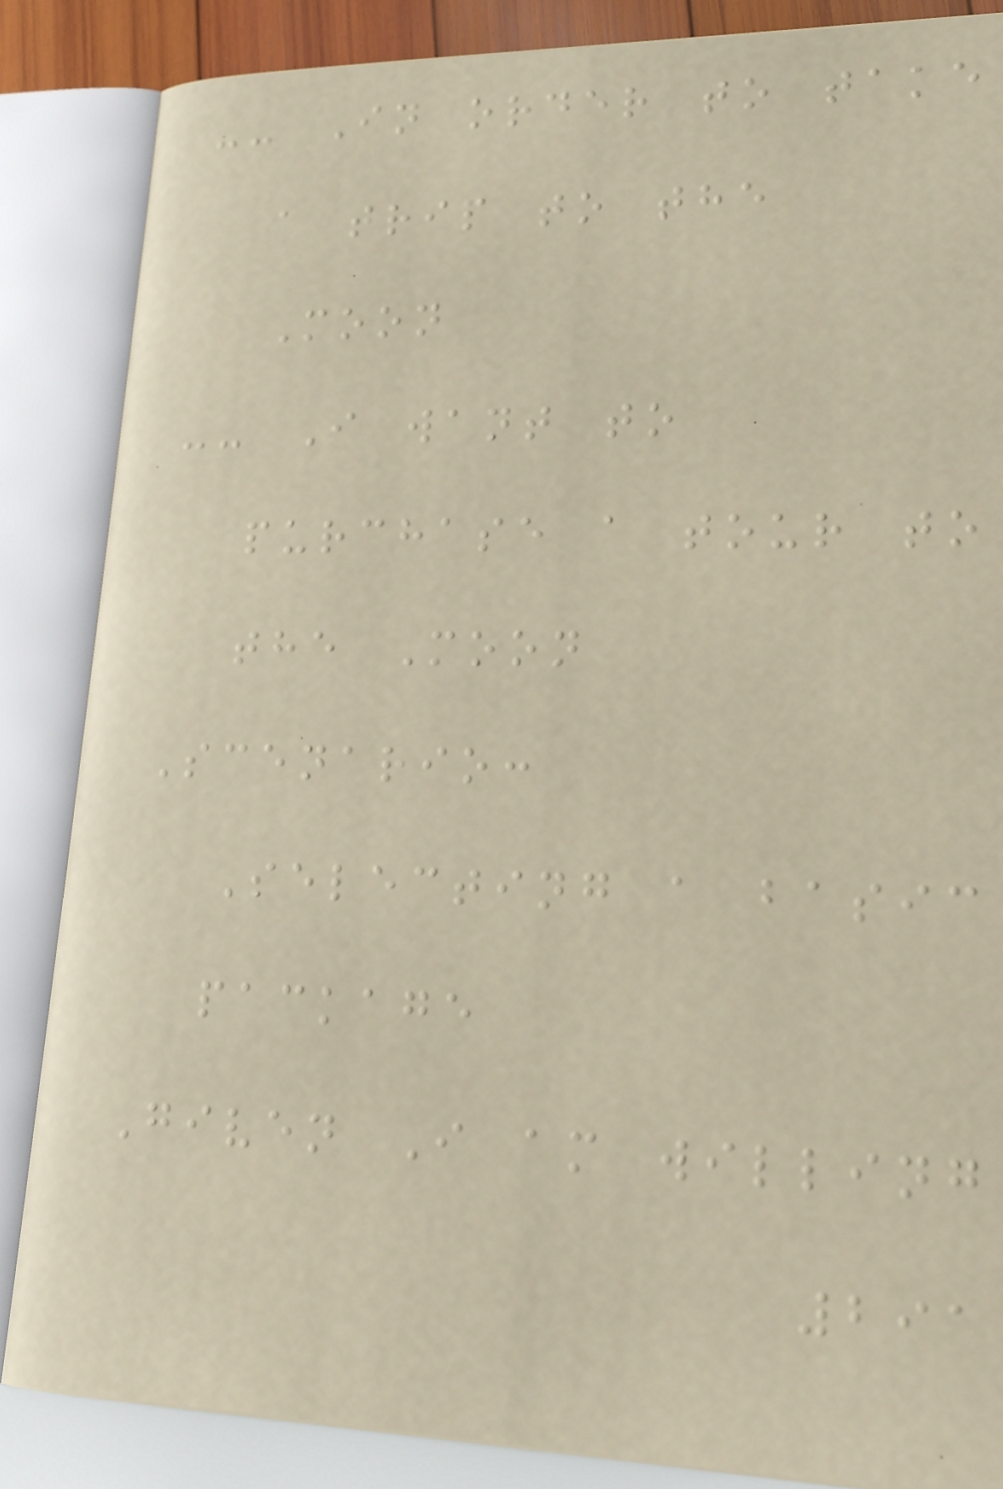-- In order to take
a trip to the
Moon
-- I want to
purchase a tour to
the Moon
Scenario:
Selecting a basic
package
Given I am willing
291
